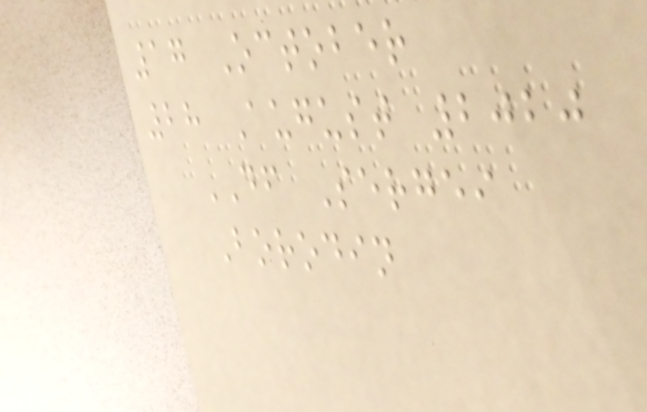17 October
28 August 2020
DF Sergei
Borodin
